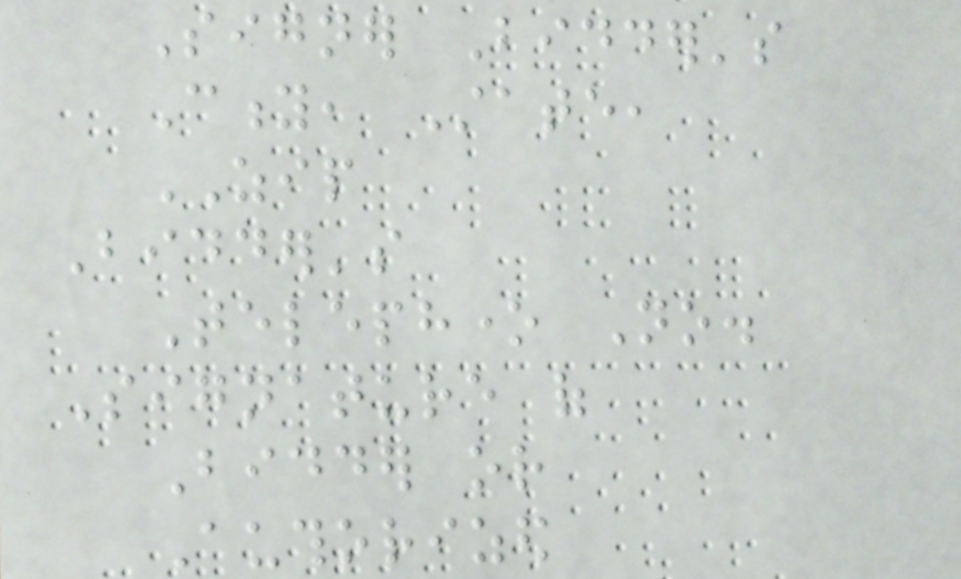Signer Bidder's
City, State,
ZIP
Bidder's
Telephone No.
Signature of
Bidder or
Authorized
